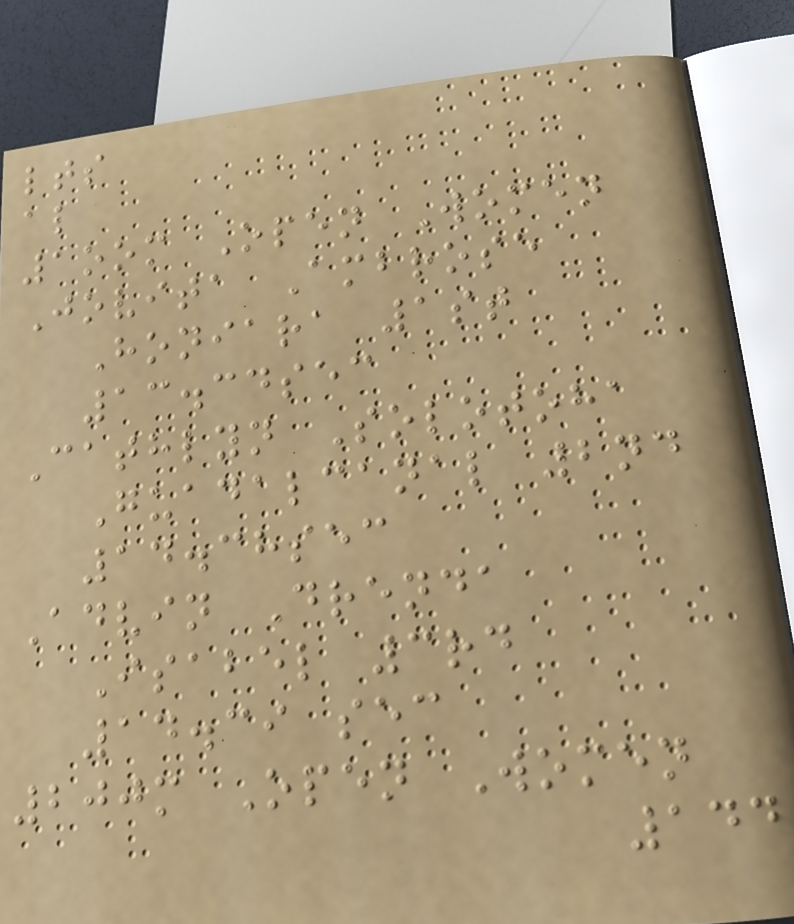lts
al
1oom Open Women
Jovita Ambrose
Honiara 1st
13.34sec
Cathlyn Solotoha
Guadalcanal 2nd
14.38sec
Advin Drenda
Isabel 3rd
14.39 sec
200m Open Women
144
